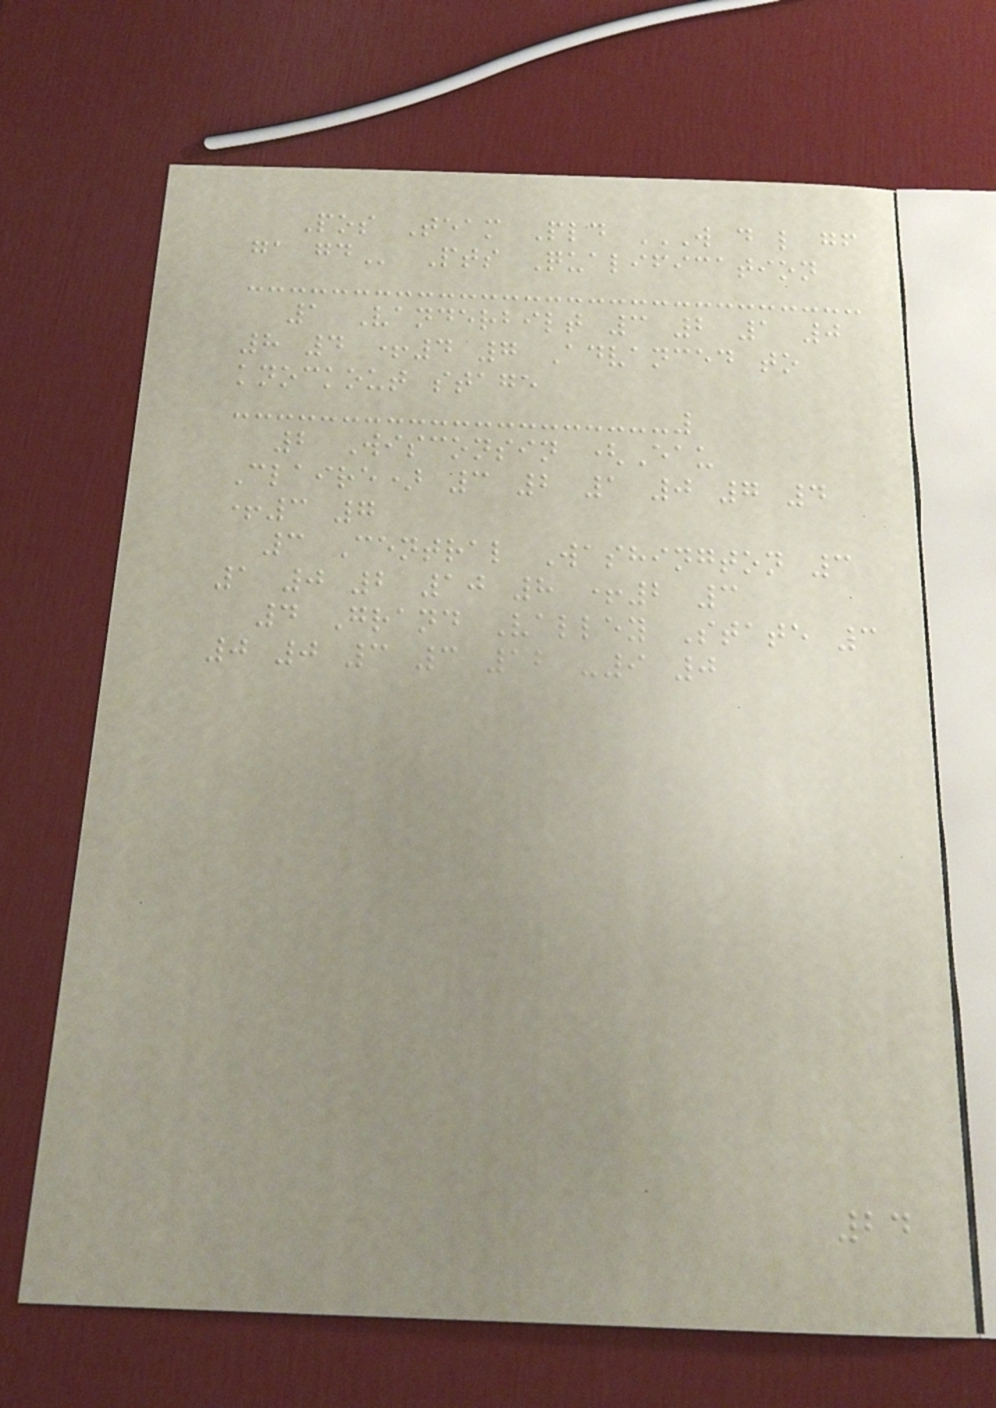Pos Team Pld W D L GF
GA GD Pts Qualification
1 Vanderbilt 3 2 1 0
8 4 +4 7 Advanced to
knockout stage
2 Wisconsin (Eau
Claire) 3 2 1 0 7 4
+3 7
3 Central Washington 3
1 0 2 10 8 +2 3
4 Grand Valley State 3
0 0 3 3 12 -9 0
24
